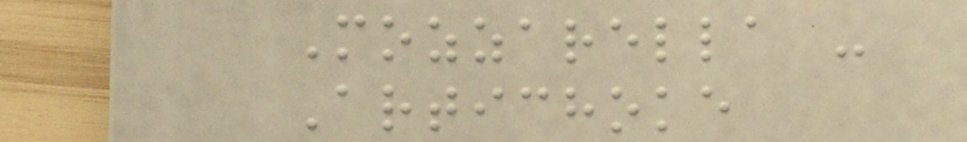Mozzarella -
Artichoke
